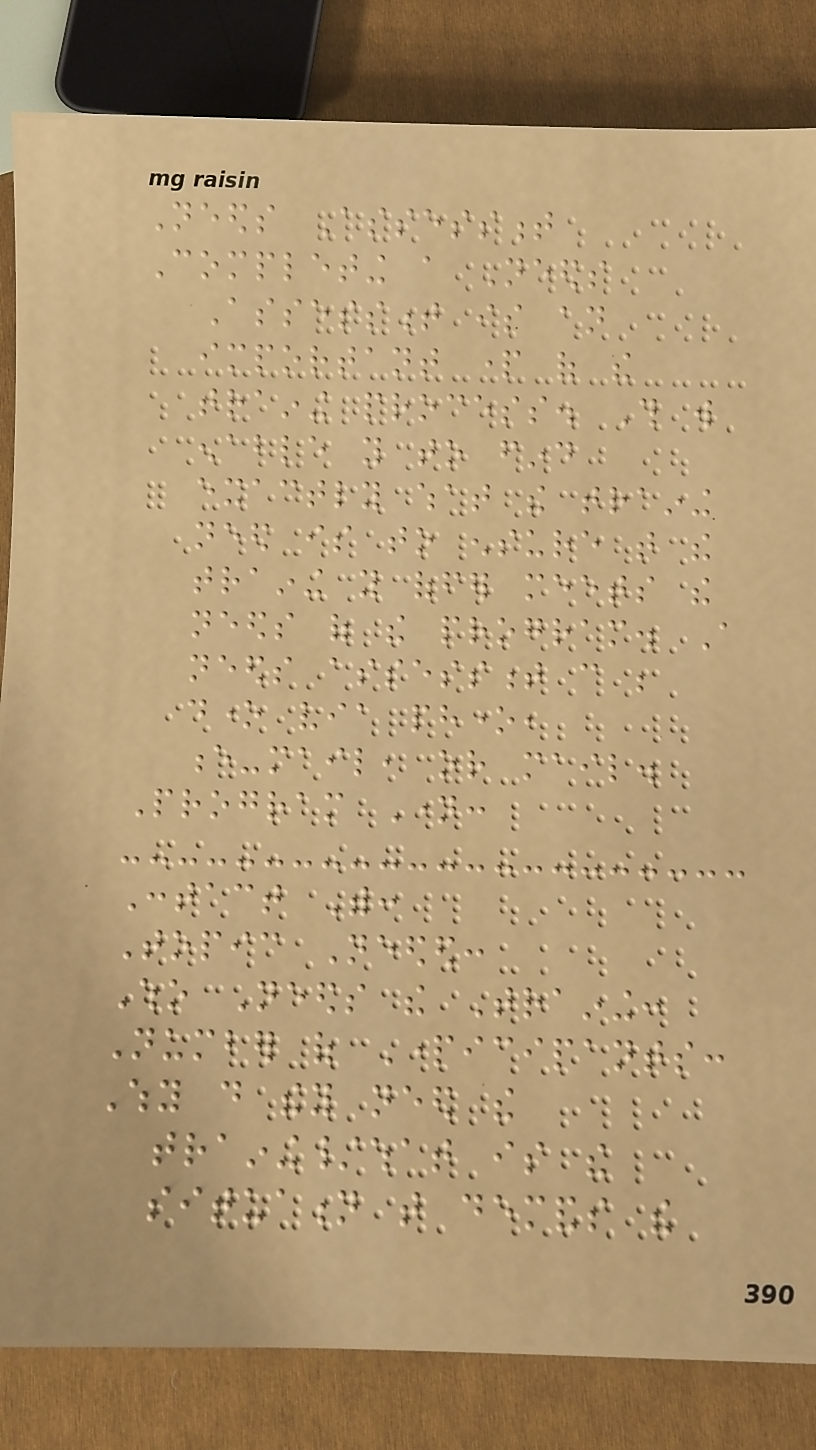Needs Assessment
Completing a Needs
Assessment is an
important part of the
training process. This will
enable you to find
exactly what the training
need is to ensure that the
training you offer meets the
needs of the program. A
needs assessment can be
done via phone,
e-mail, or mail.
Program Name:
Contact With:
Topic Needed:
Who Needs the Training:
Number of Participants:
Why do they need the
training/what is the
situation that demands the
